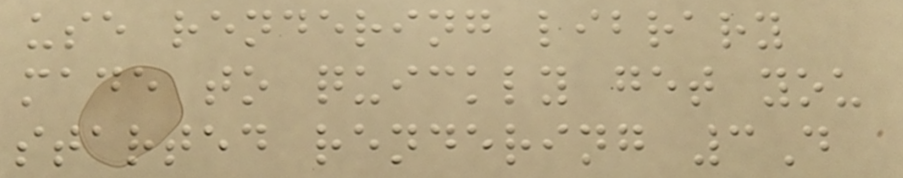use rendering library
made to quickly get you
started rendering 3D
